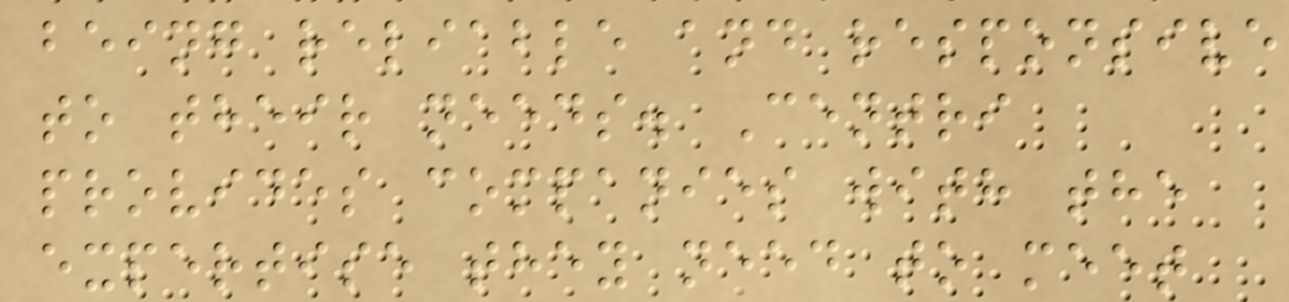being reliable and responsive
to their needs. Centri
provides companies with the
expertise they need to meet
